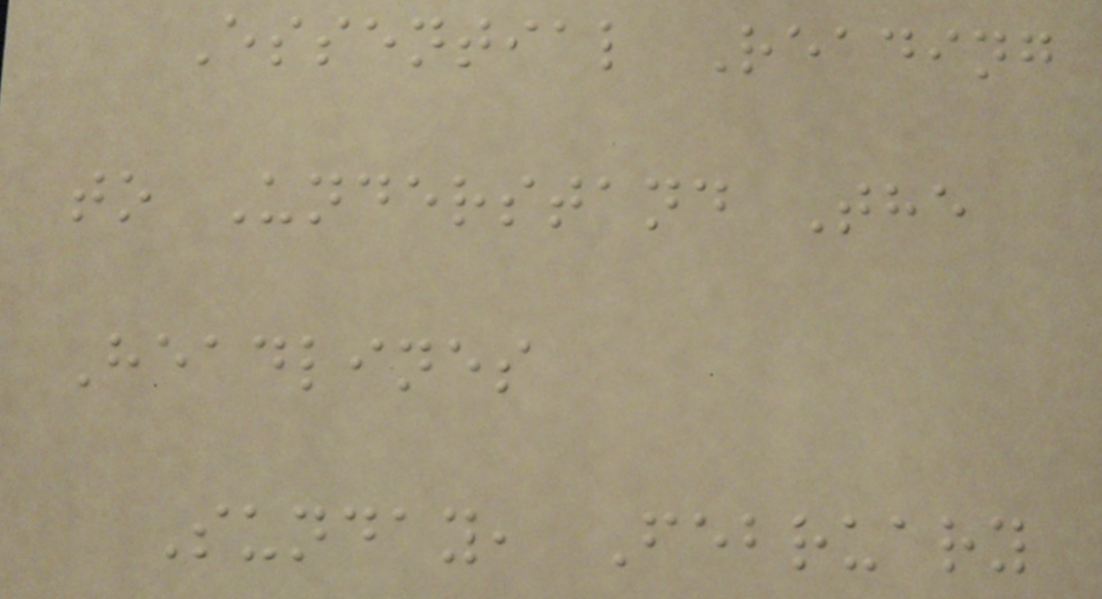Essential Reading
to Understand The
Headlines
Sunday, February
